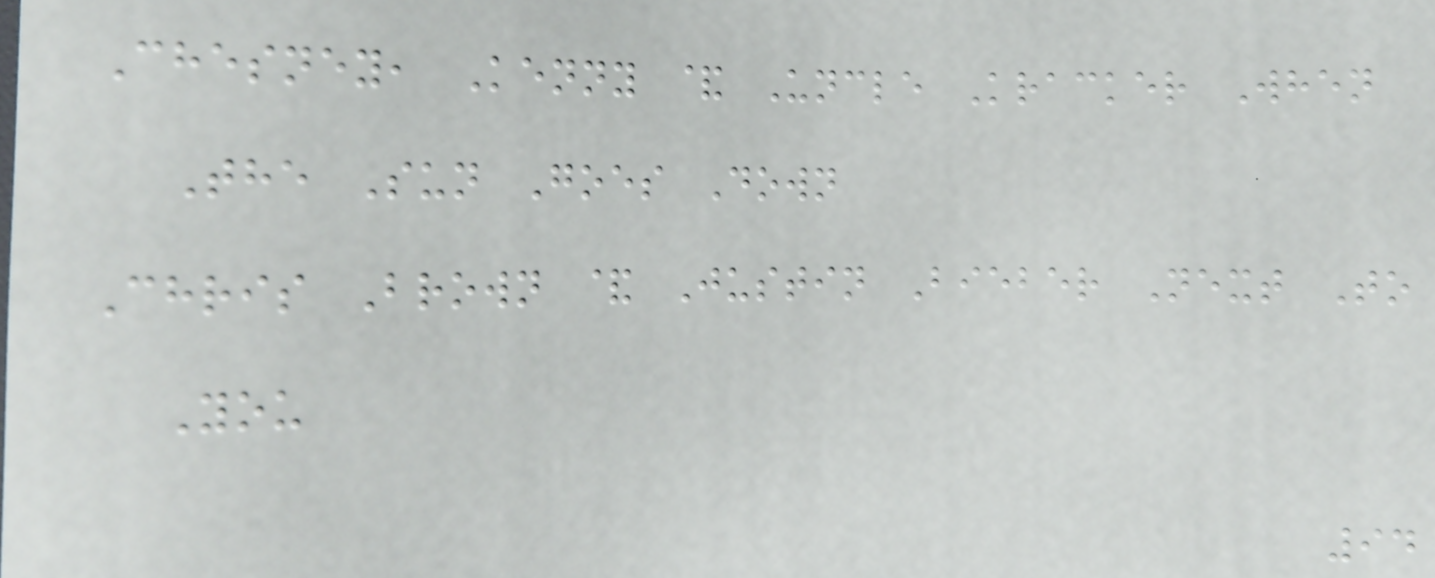Chesney, Kenny & Uncle Kracker When
The Sun Goes Down
Chris Brown & Justin Bieber Next To
You
94
